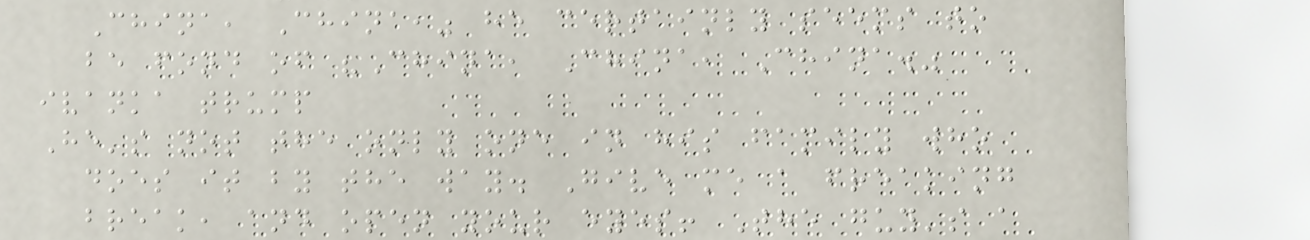China, China," he certainly seems to
be fond of "China, China, China."
ivanka trump
He's not the only one in his family who
does it by the way. Give me a freaking
break, and open your eyes! The guy's a
